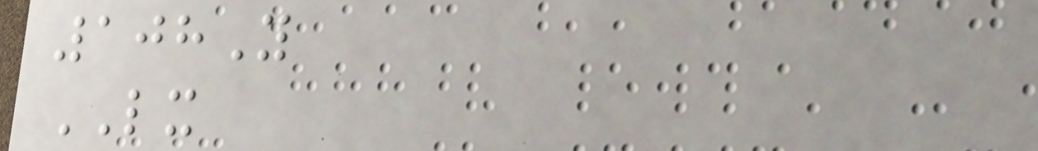108Y
LX
